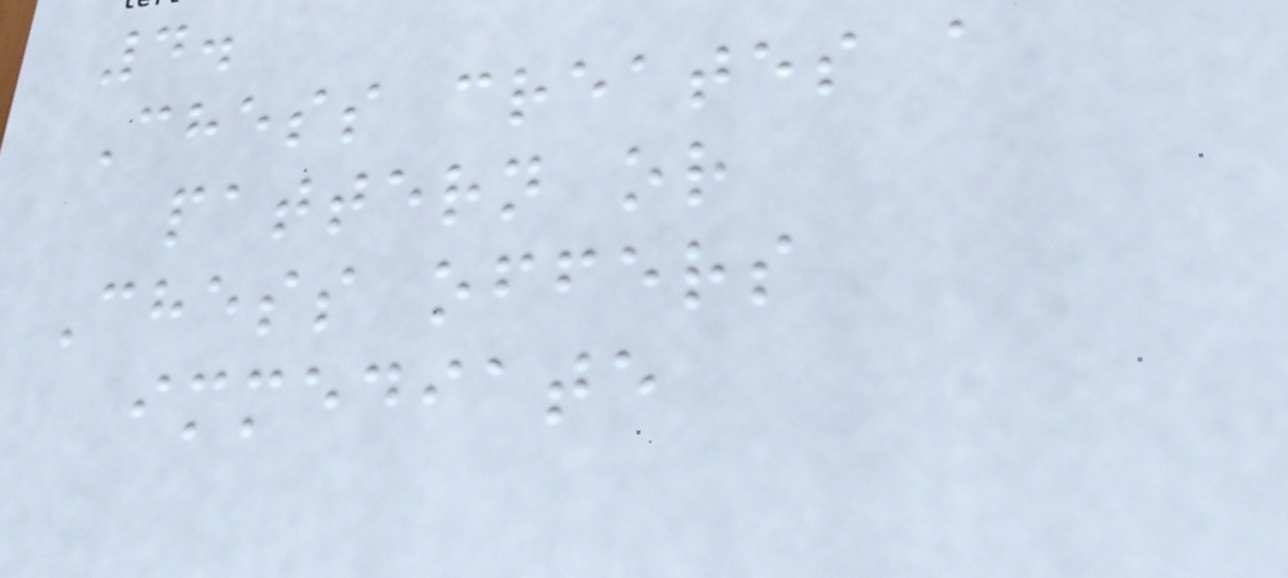4.
Chess creates a
pattern or
Chess offers
immediate
